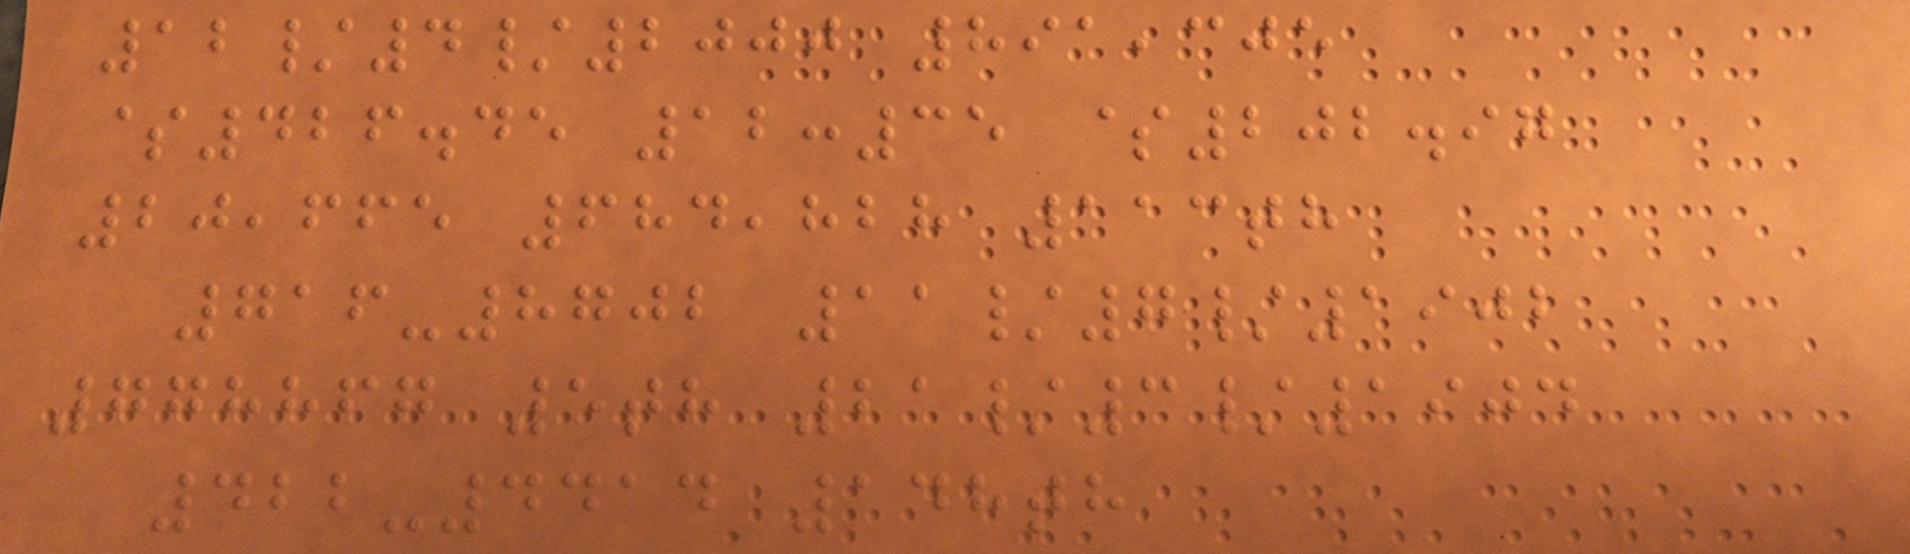12/4/2000 891,305
$426.45 12:35 $202.97
20,665 684,828 113th
716-8702 11/7/1902
778867 5th 21/3/1904
422-4414 148th
